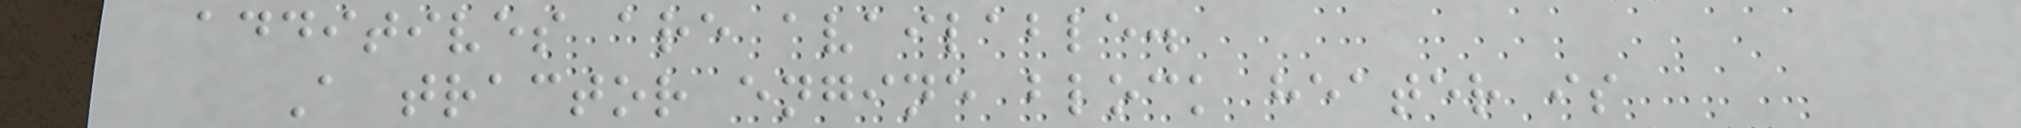additives are available.
A tractor engine block heater is
